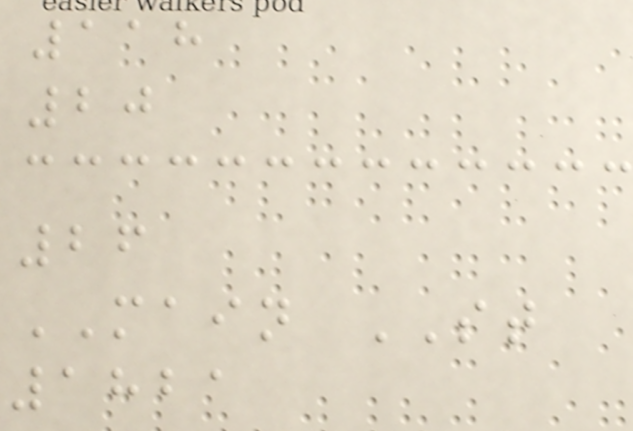118
20
26
MAIN ST
1821
